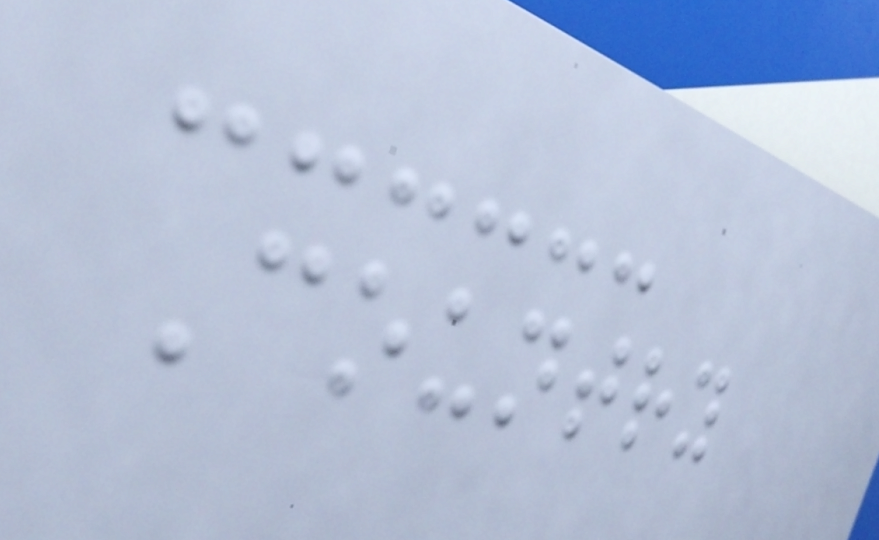Country
